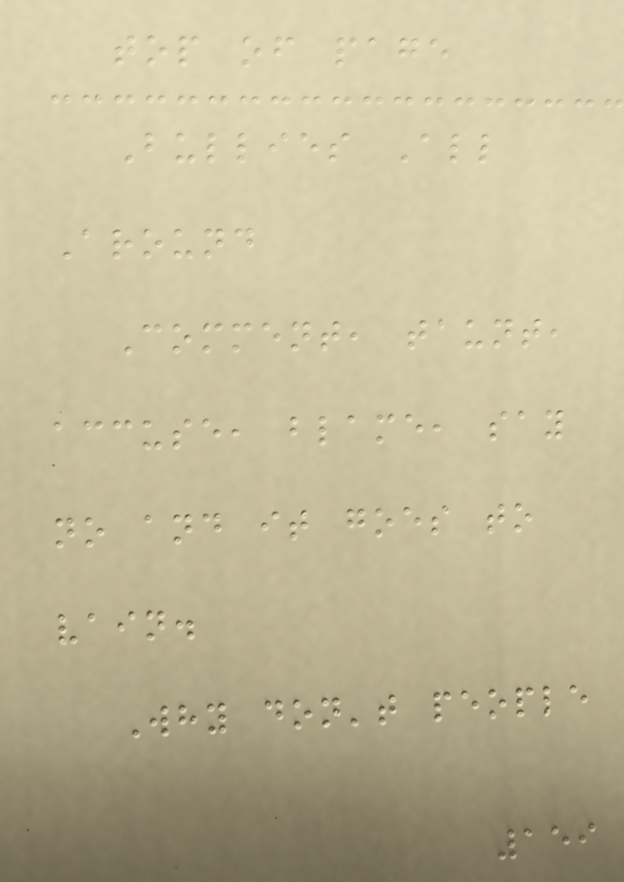top of page
Bullies All
Around
Comment, taunt,
accuse, blame, say
no and it goes to
vain.
Why don't people
159
